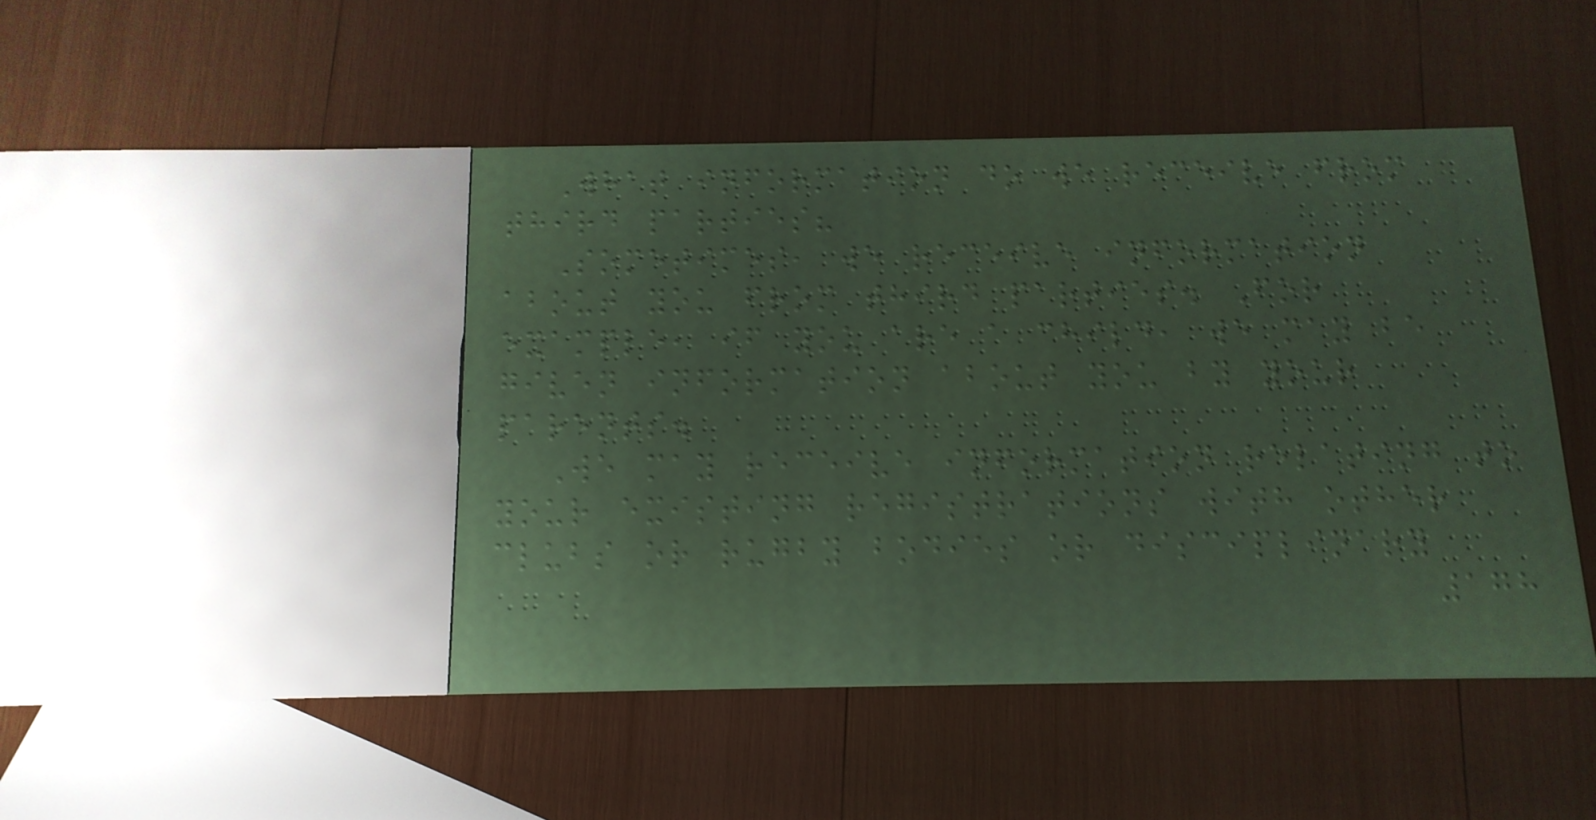What information do we receive from
third parties?
Sometimes, we receive information
about you from third parties. For
example, if you are a child, we may be
given information about you by your
parents.
We may receive information relating to
your existing registrations with other
clubs or rugby bodies or disciplinary
178
